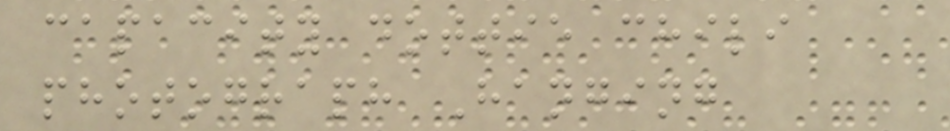capacity dottie chili
photograph Hanging
